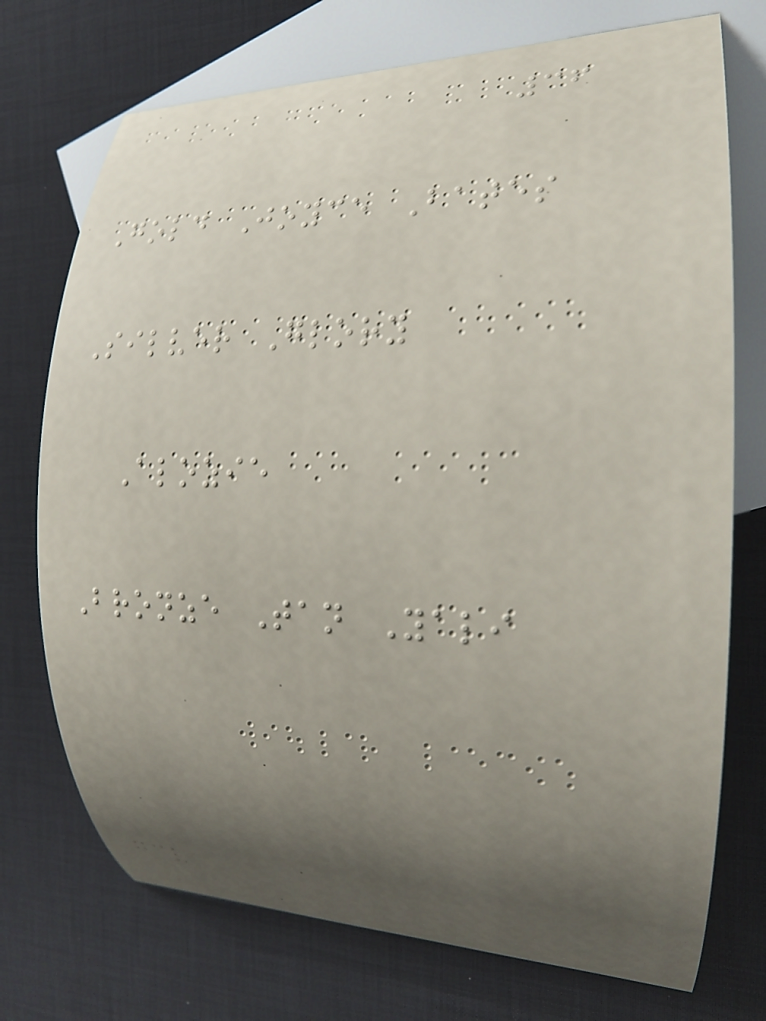36
Gold Joyce Bates
Silver Glory
Alozie
Bronze Tan Yali
